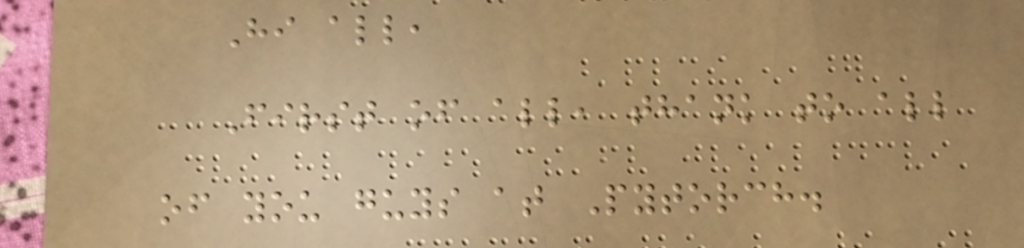Hi all,
First of all, thank to all
of you guys at Pytorch.
